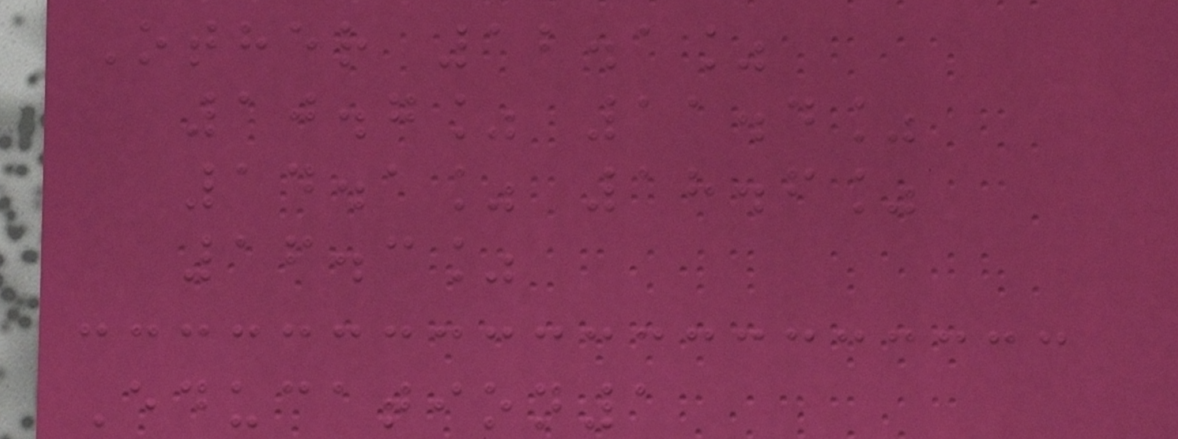Other 12.1%
10.7% 11.4%
14.1% 18.6%
16.3%
Education1
